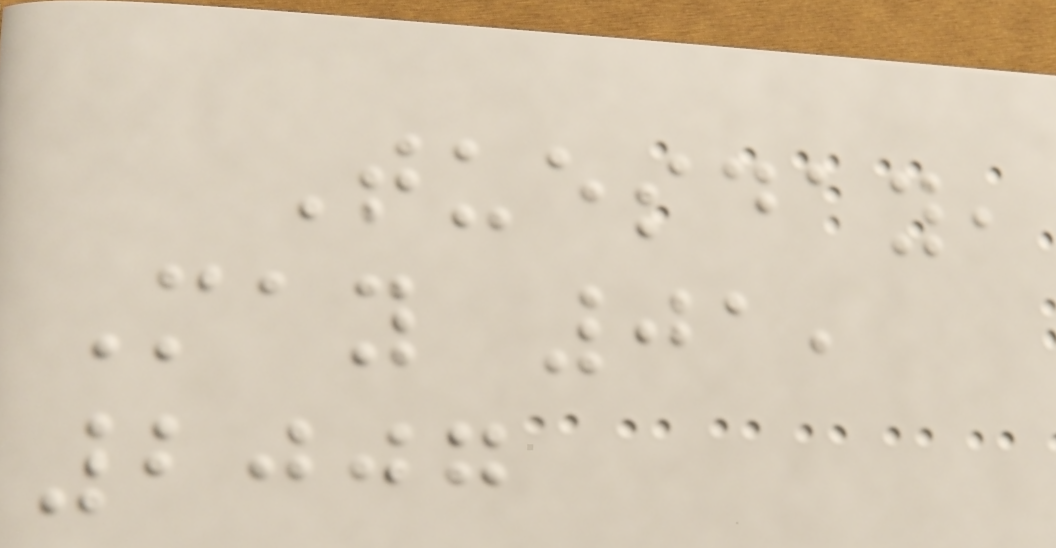Tuesday,
May 01,
2007
